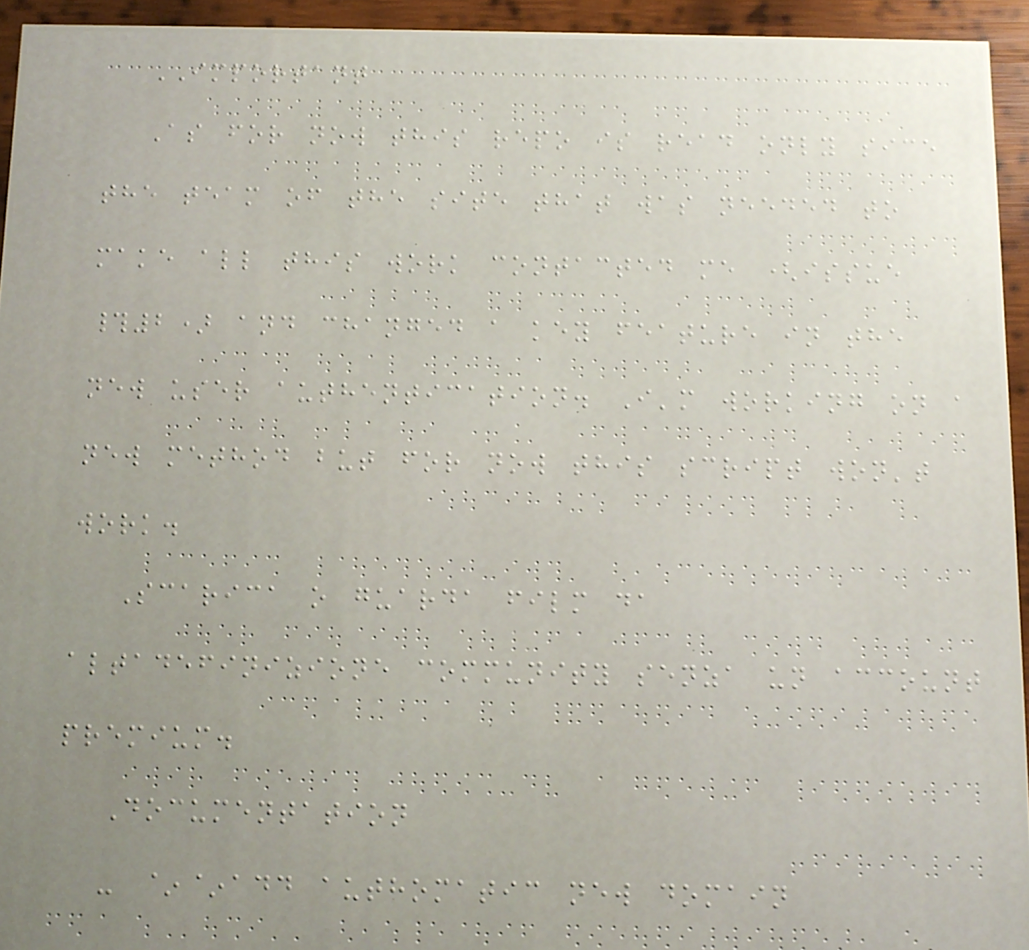IMPORTANT
As for now this repo is read only sice
the team of the site that was needed to
make all this work contacted me (issue
#2) and changed a key feature in the
new user authentication. I'm working on a
new method but for now this script won't
work.
Scarica o guarda film da
altadefinizione community senza un account
premium.
Documentation
- ~~add authomatic new domain
